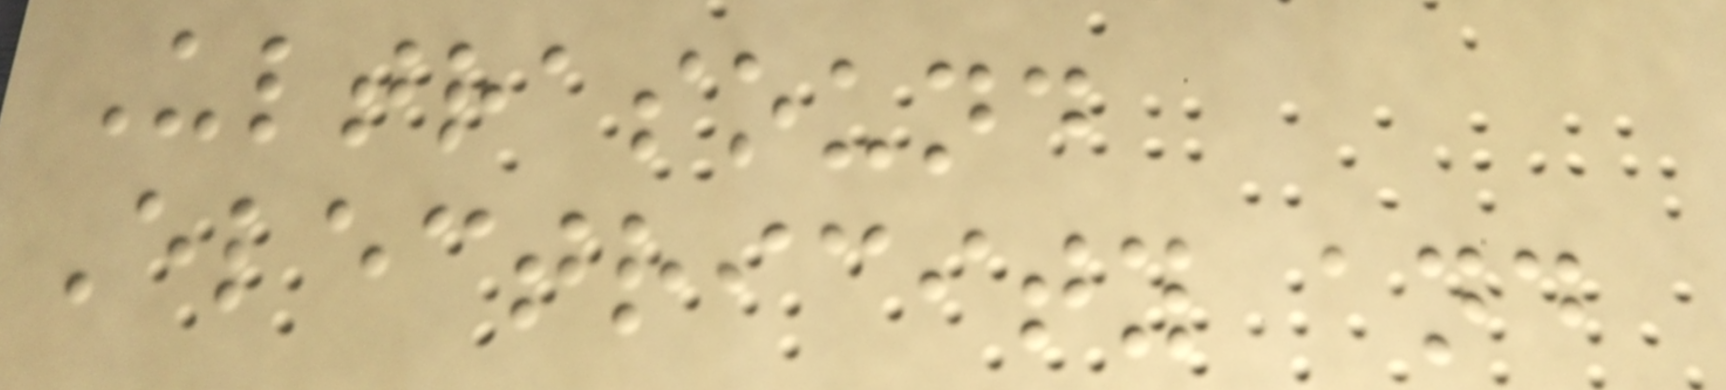Ultrasound
Electricity and
